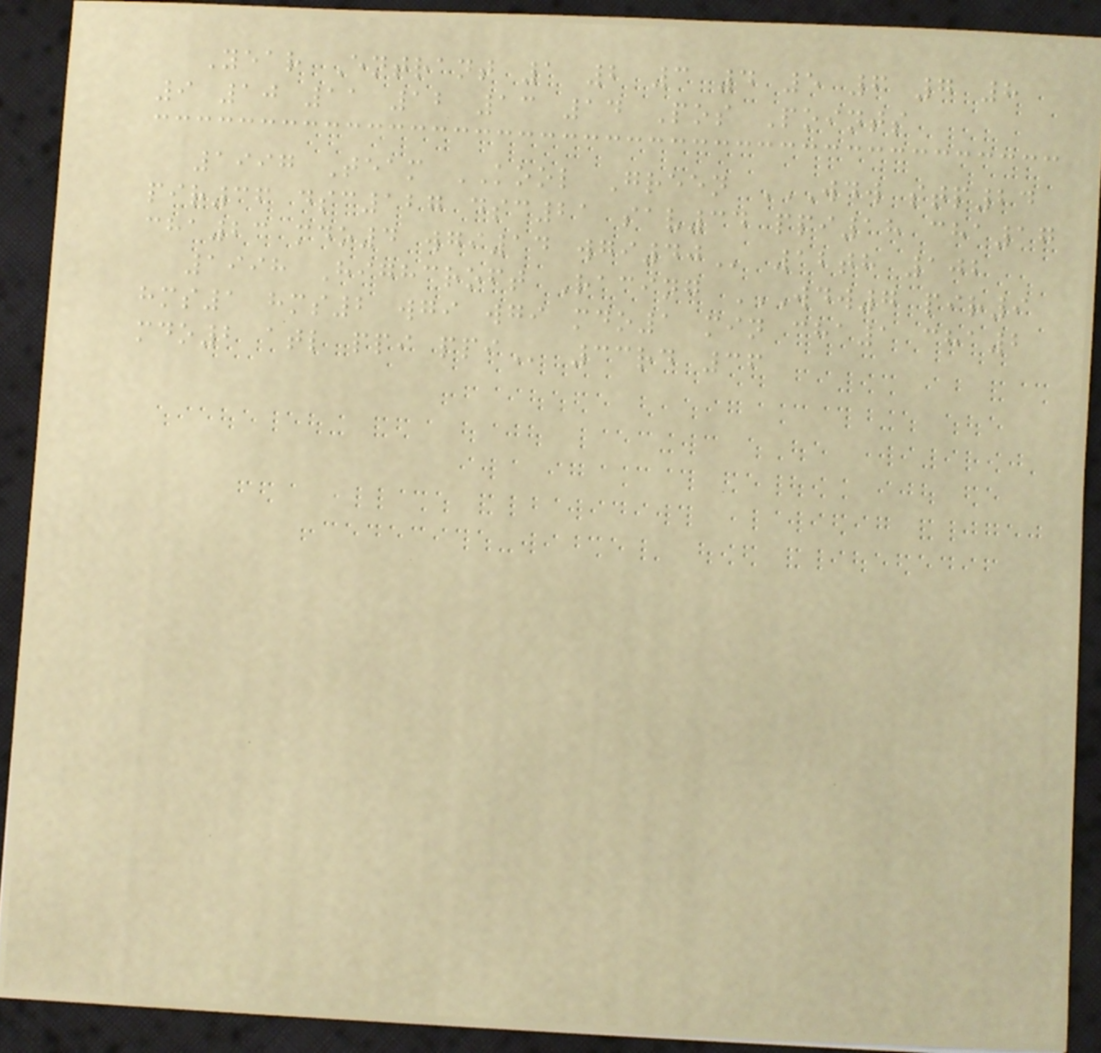Year Entrant 1 2 3 4 5 6 7 8
9 10 11 12 13 14 Pos Points
1997 Team KOOL Green WDW STP24
PIR36 DSC127 DSC21 SAV34 PPI18 CHA17
CHA23 MDO4 WGI14 WGI40 12th 102
1998 Highcroft Racing WDW7 PIR9
HMS1 HMS2 WGI WGI MDO1 MIN CHA1 CHA2
MDO2 ATL PPI PPI 33rd 36
